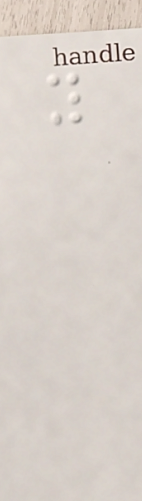y
